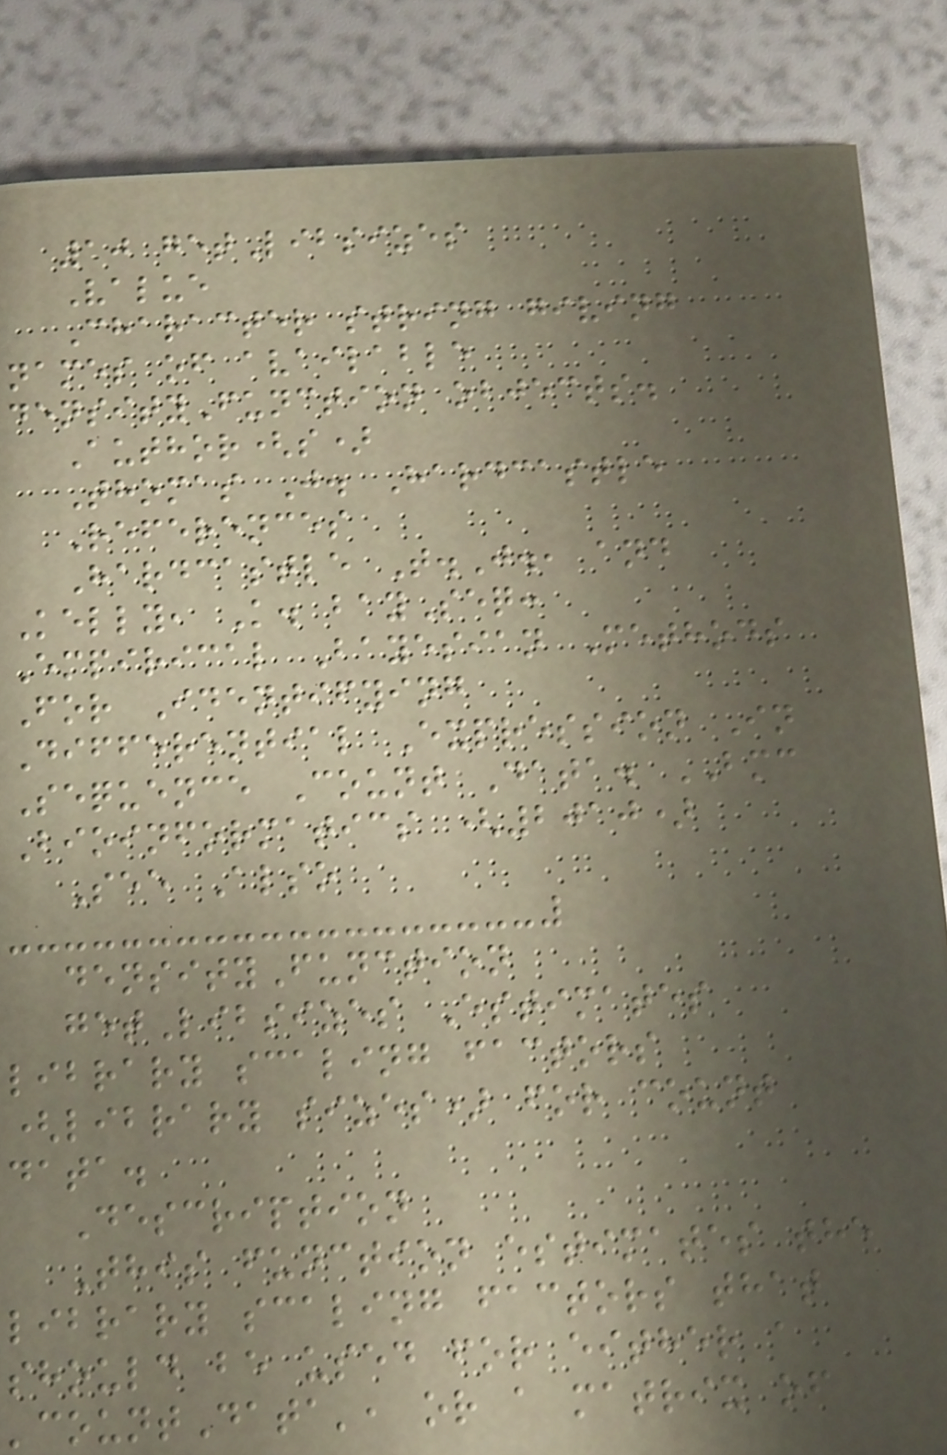10 getLibsizes
Value
Character string giving
names of available
densityFunction objects.
Author(s)
Thomas J. Hardcastle
References
Hardcastle T.J., and
Kelly, K. baySeq:
Empirical Bayesian Methods
For Identifying
Differential Expression In
Sequence Count Data. BMC
Bioinformatics (2010)
See Also
densityFunction
getLibsizes Estimates
library scaling factors
(library sizes) for count
data.
Description
This function estimates the
library scaling factors that
should be used for either a
'countData', or a matrix of
